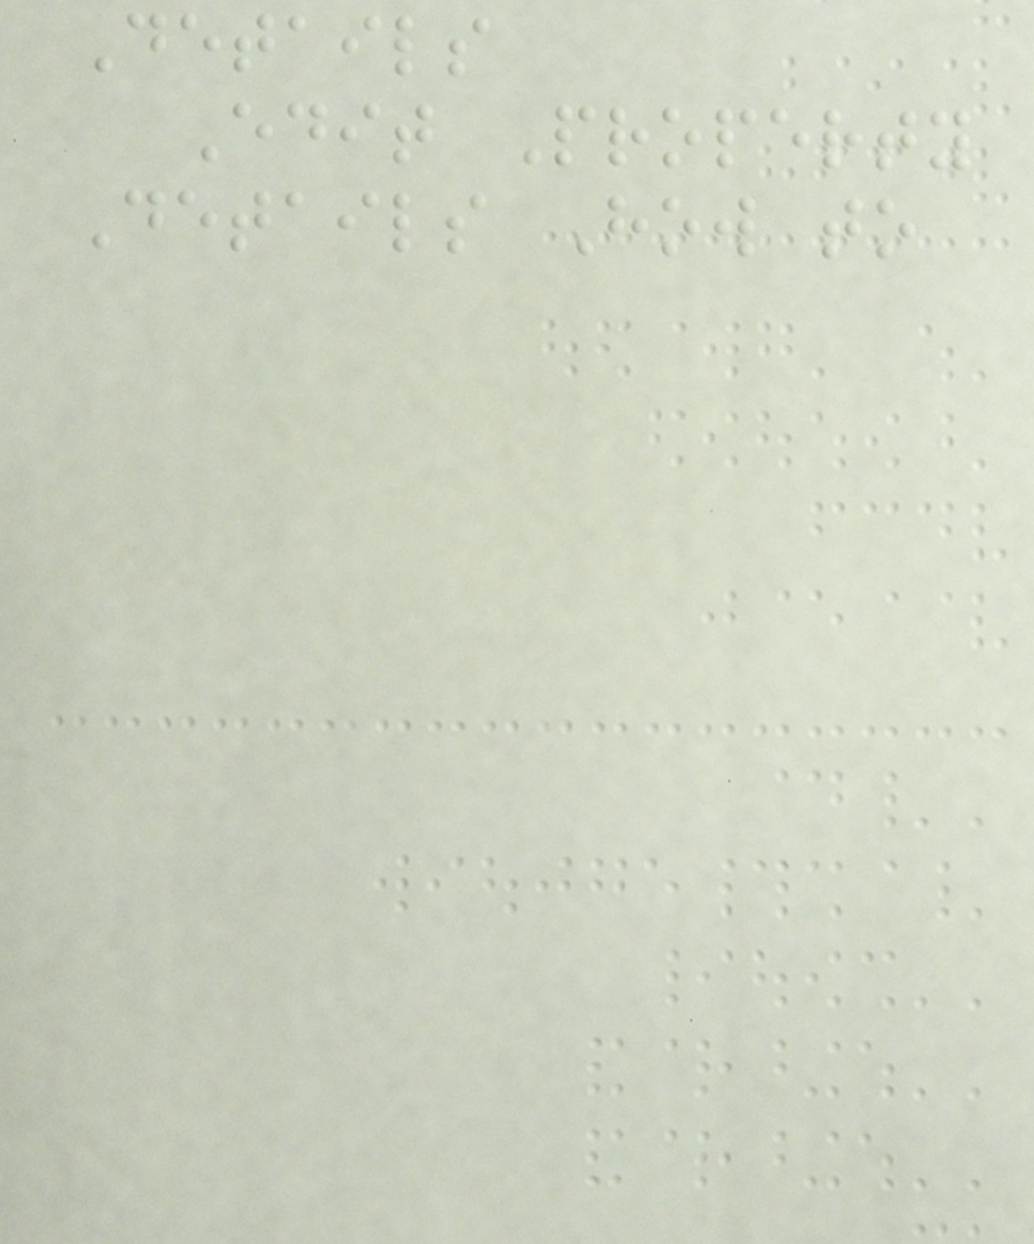Details
Edit Property
Details How to
